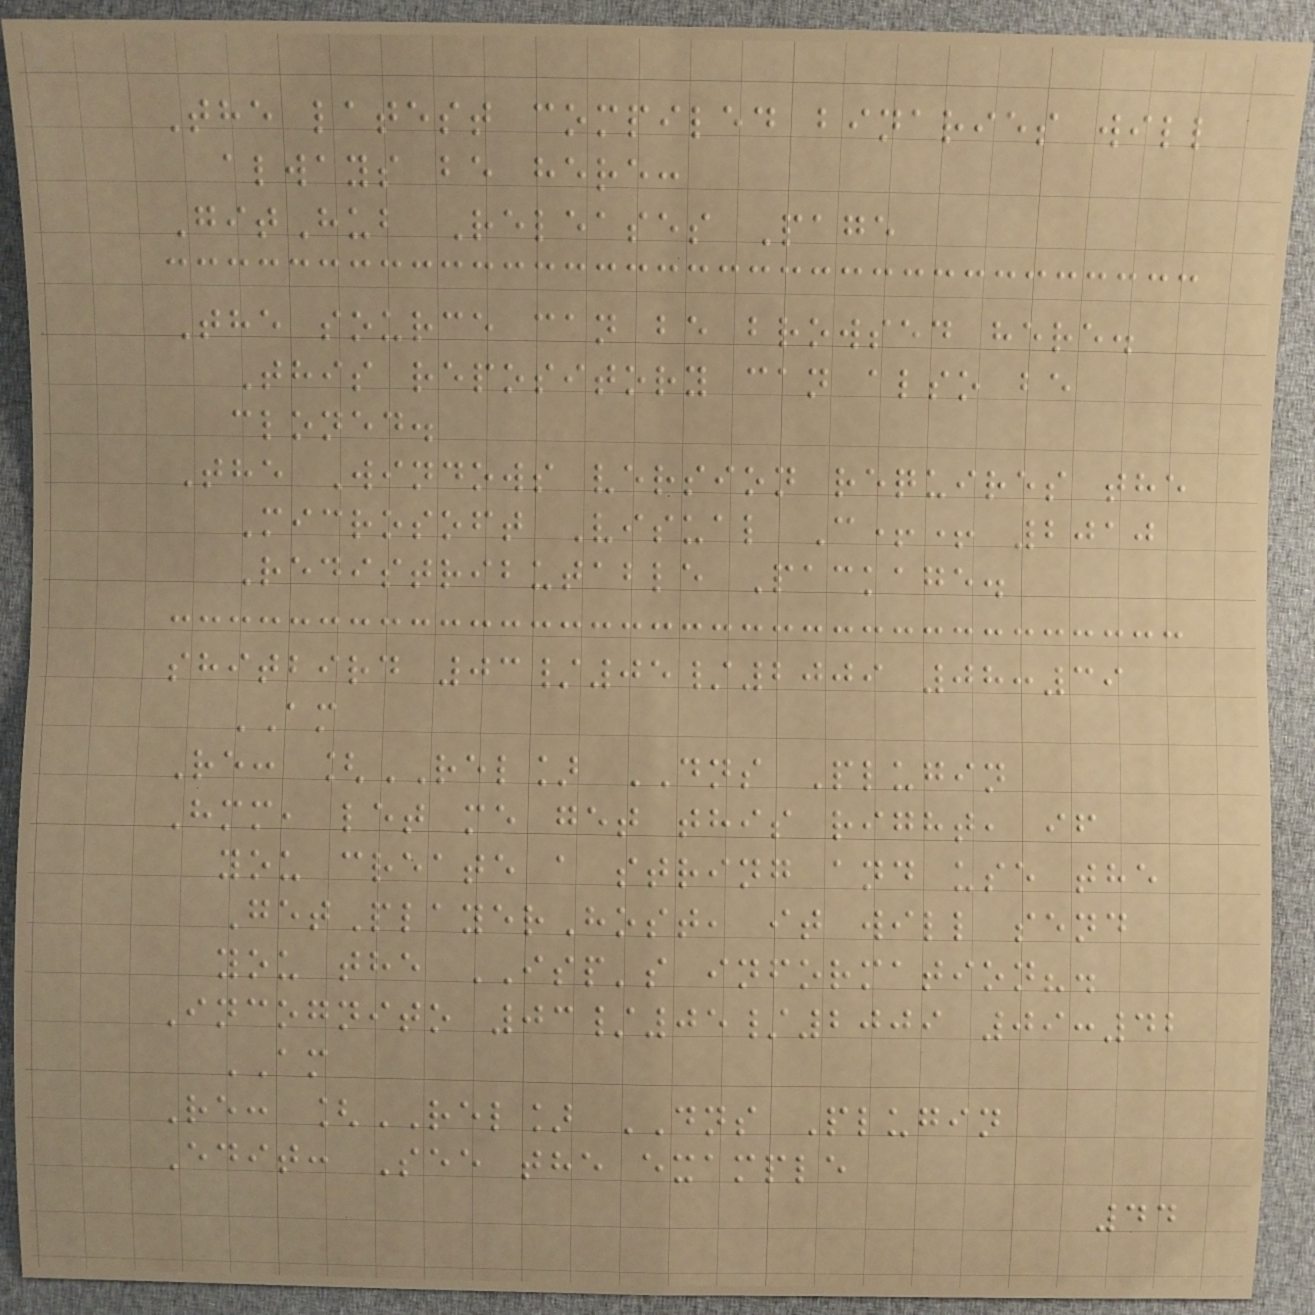The latest compiled binaries will
always be here:
GitHub Releases Page
The source can be browsed here.
This repository can also be
cloned.
The Windows version requires the
Microsoft Visual C++ 2010
Redistributable Package.
shitbird 03/05/2009 08:39
AM
Re: [REL] DNS Plugin
Hmm, let me get this right, if
you create a string and use the
GetPlayerHost, it will send
you the ISP's information?.
Incognito 03/05/2009 09:42
AM
Re: [REL] DNS Plugin
Edit: See the example
44
